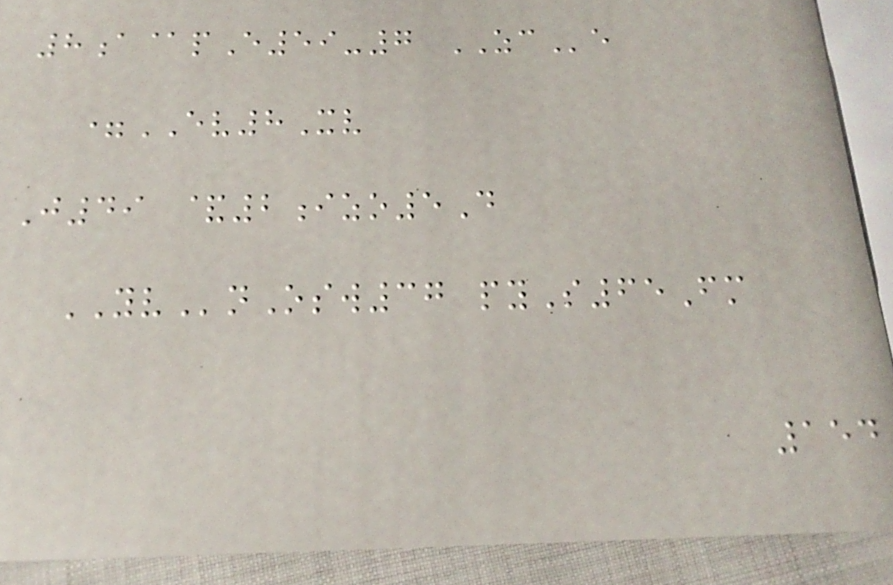8a@pE59-7 ZCe
=EV8Xv
J49 &2izo5D
YVnOsw37 pyS65Fm
154
